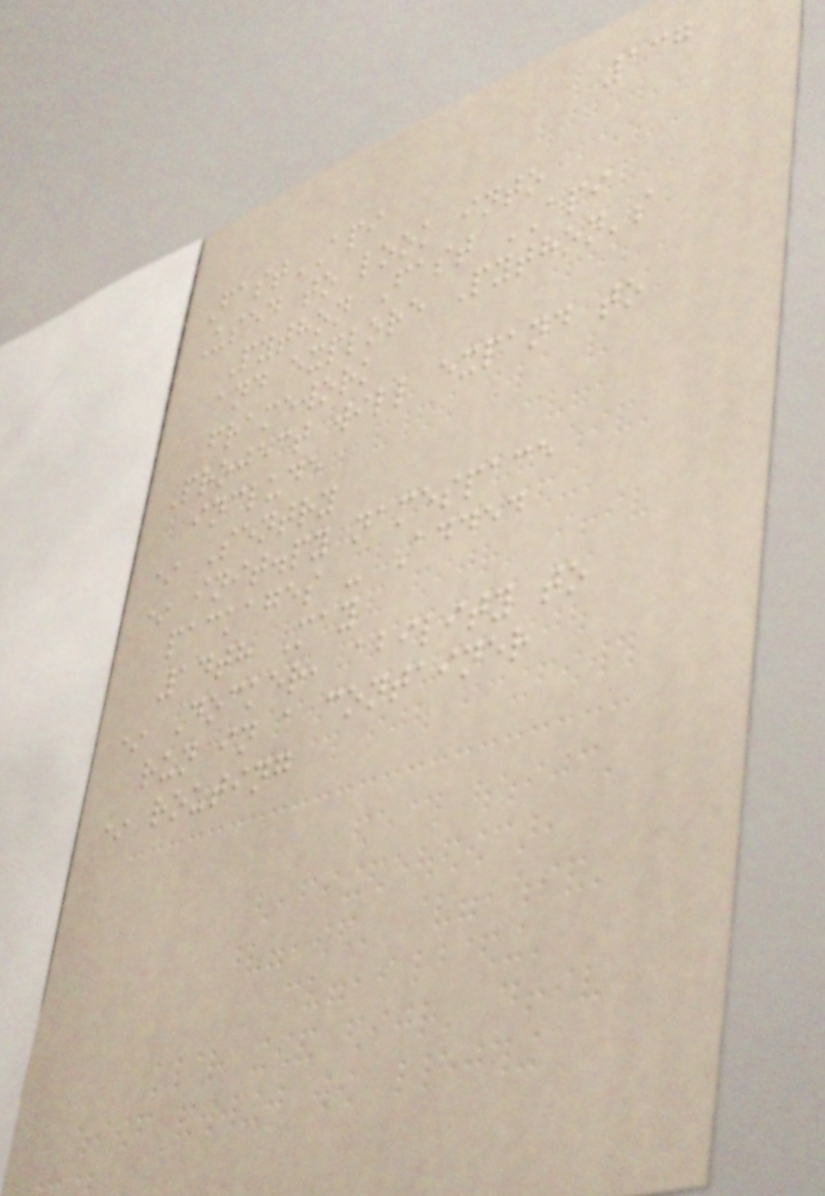137
FastAPI
Used to look into
Python Fast API
and explore Python's
framework
Project will expand to
include
* Sentry
* init.py namespace
packages - Added
14th May
* Docker, ability to
run in a container
* routing
